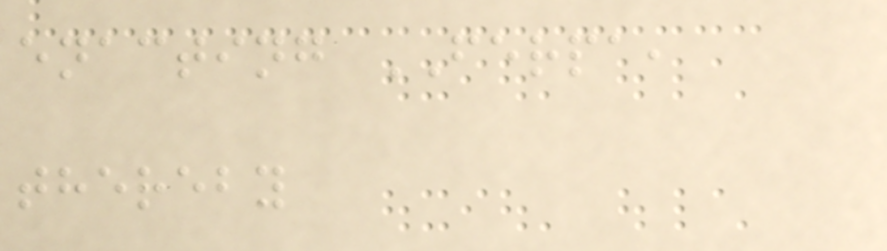enacting FERPA,
thereby
